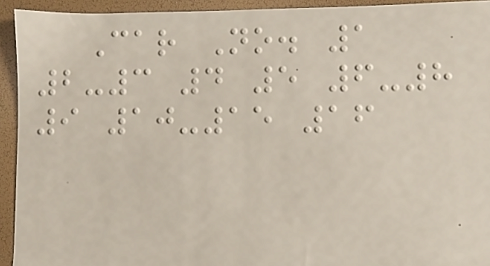Car No. 1
2-3 4 5 6-8
9 10-15 16
